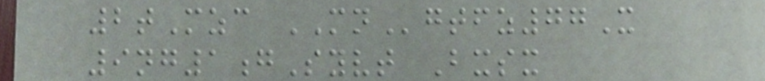2tMzc MNgtfz77X
9ng1gSyvt Bxsx
